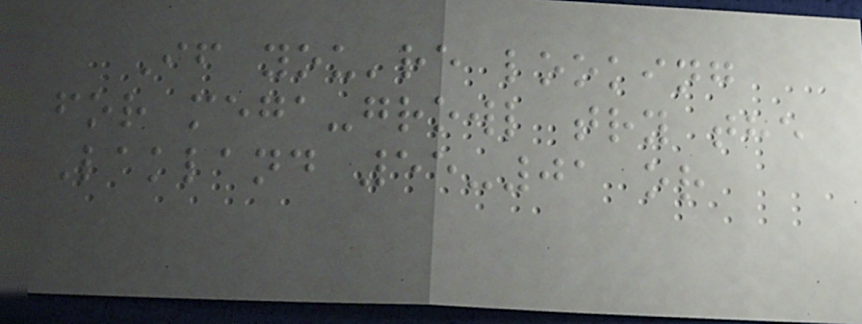If you're looking
for mega-growl try the
Lakland 55-01 or
